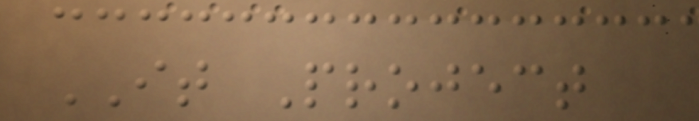IT Project
